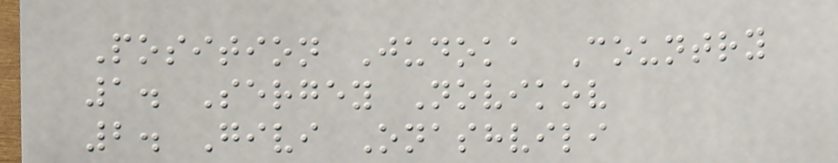Position Judoka Country
1. Sergey Novikov
2. Givi Onashvili
